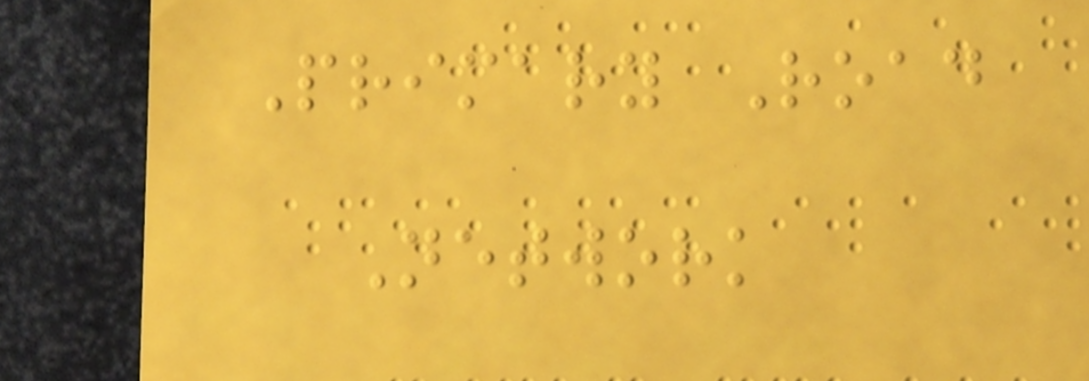Primary Road
Network
